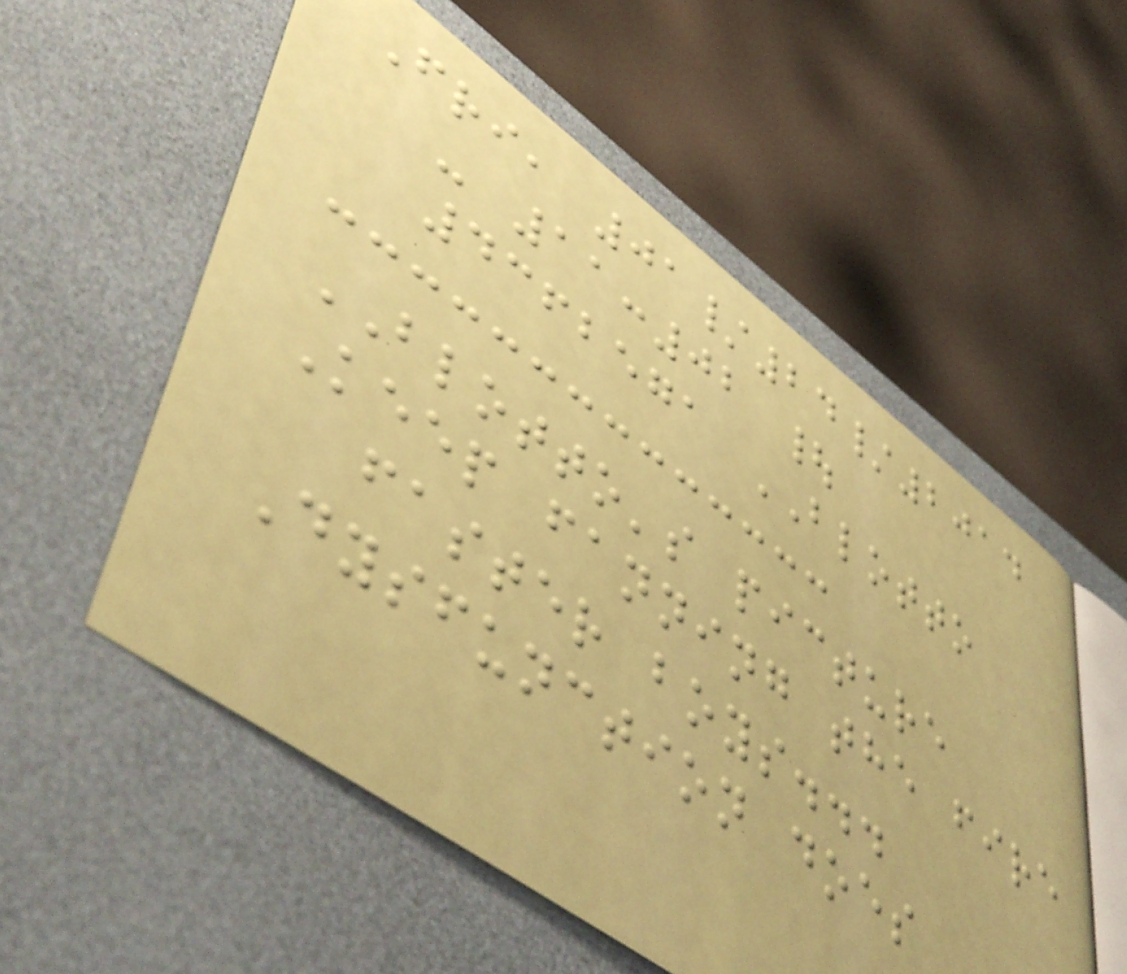Fri, 01/24/2014
- 11:02 |
4362571 BLOTTO
BLOTTO's picture
Keep fanning the fire
faster boys...
Dysfunction does
